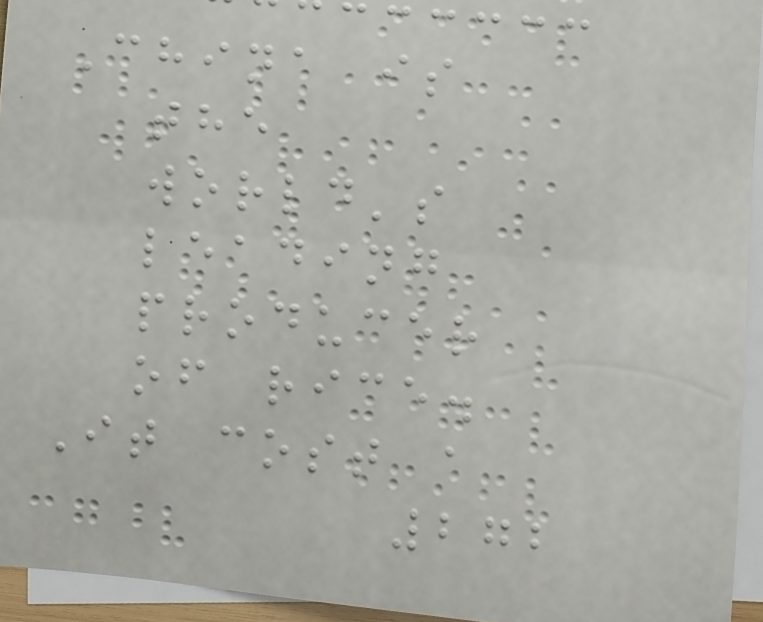China is
the
world's
leading
producer
of rice.
It cost a
272
